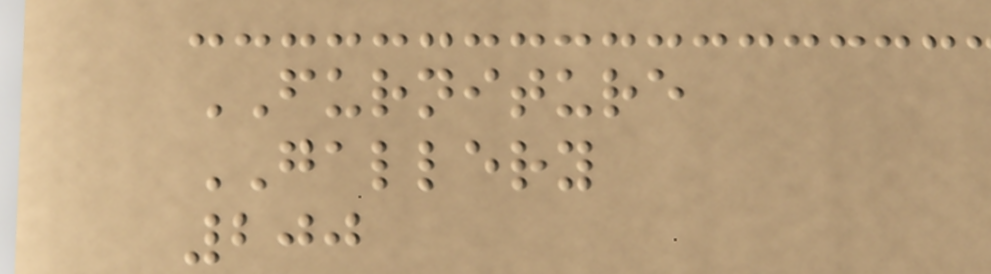FURNITURE
GALLERY
200
